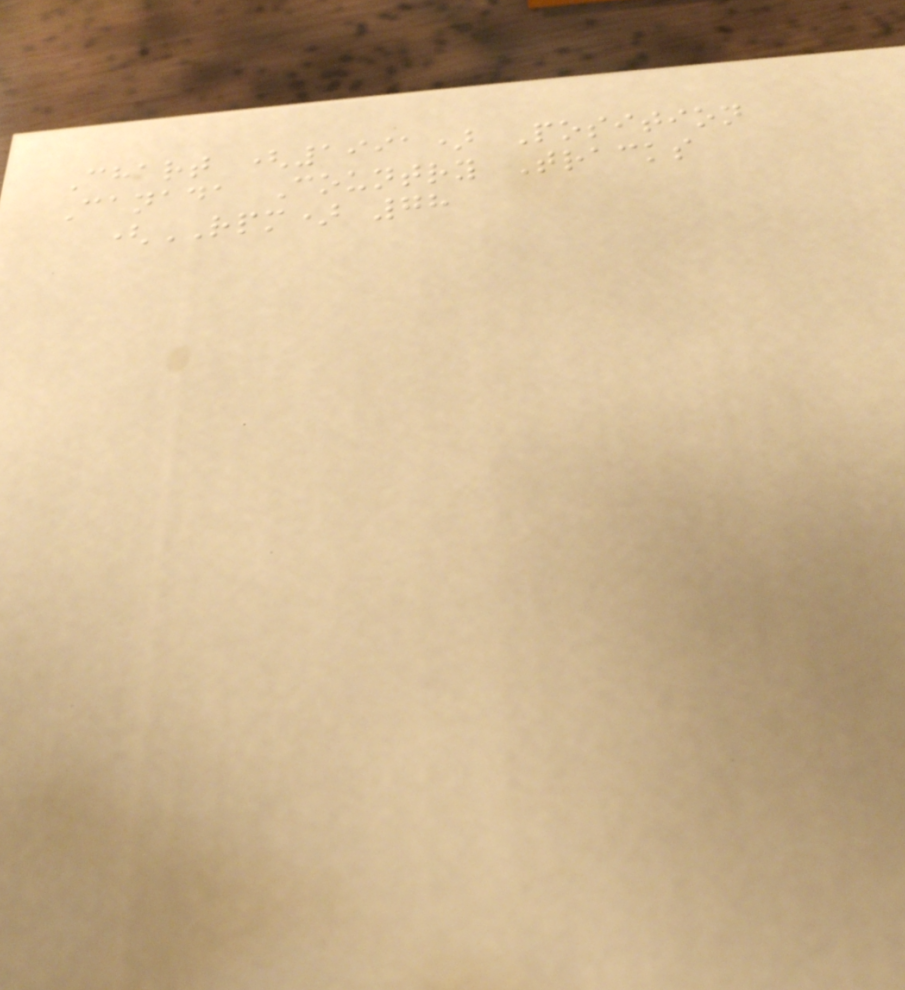Chart (1991) Position
Canada Country Tracks
(RPM) 78
